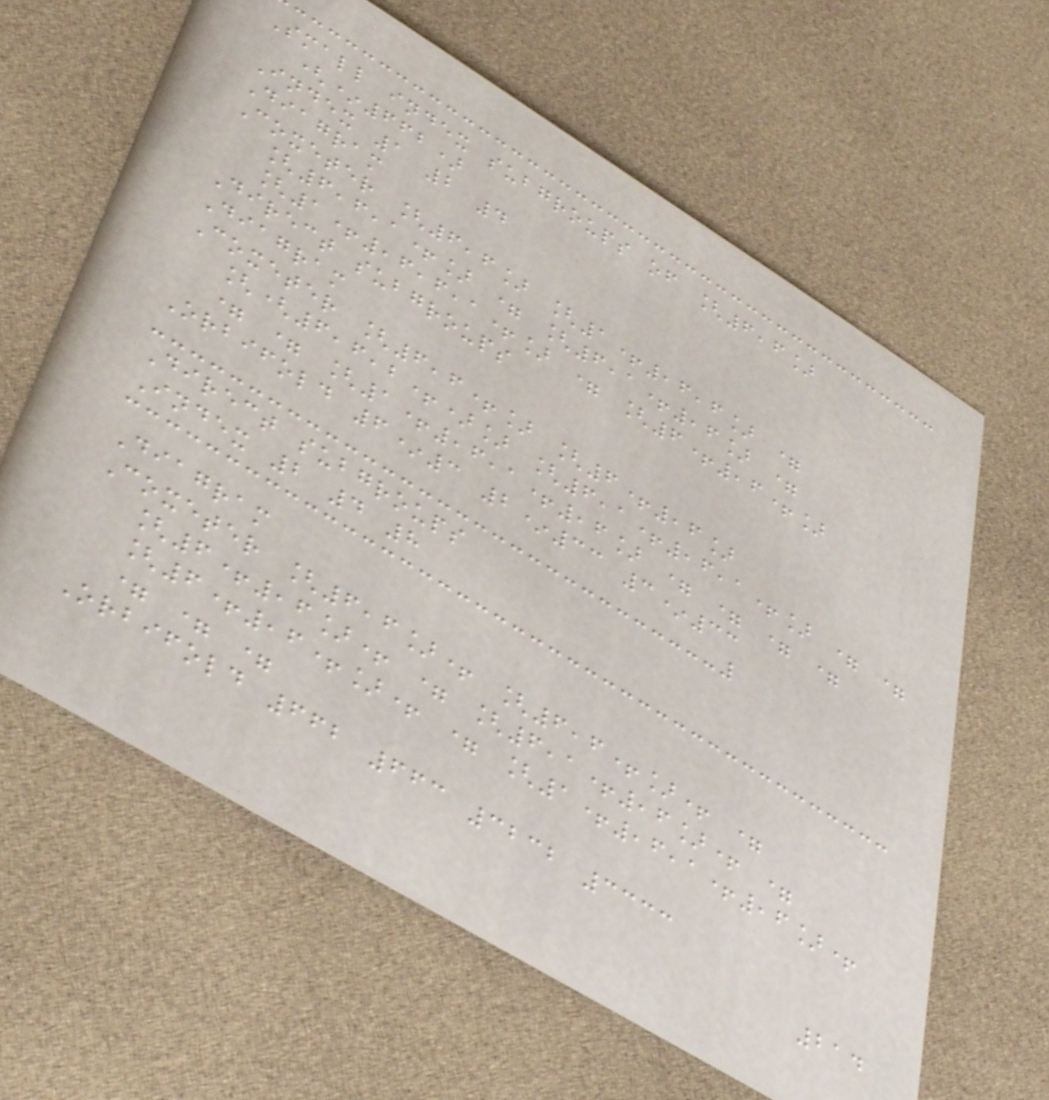Small index subgroups of [6,6]
(*662)
Index 1 2 4
Diagram
Coxeter [6,6] [1+,6,6] =
[6,6,1+] = [6,1+,6] =
[1+,6,6,1+] = [6+,6+]
Direct subgroups
Diagram
Coxeter [6,6+] [6+,6]
[(6,6,2+)] [6,1+,6,1+] = =
= = [1+,6,1+,6] = = = =
Orbifold 6*3 2*33 3*33
Direct subgroups
Index 2 4 8
Diagram
Coxeter [6,6]+ [6,6+]+ =
[6+,6]+ = [6,1+,6]+ =
[6+,6+]+ = [1+,6,1+,6]+
= = =
Orbifold 662 663 3232 3333
214
